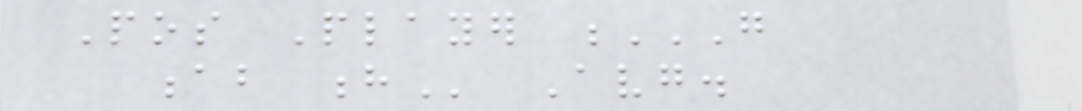Pos Player G
AB H Avg.
